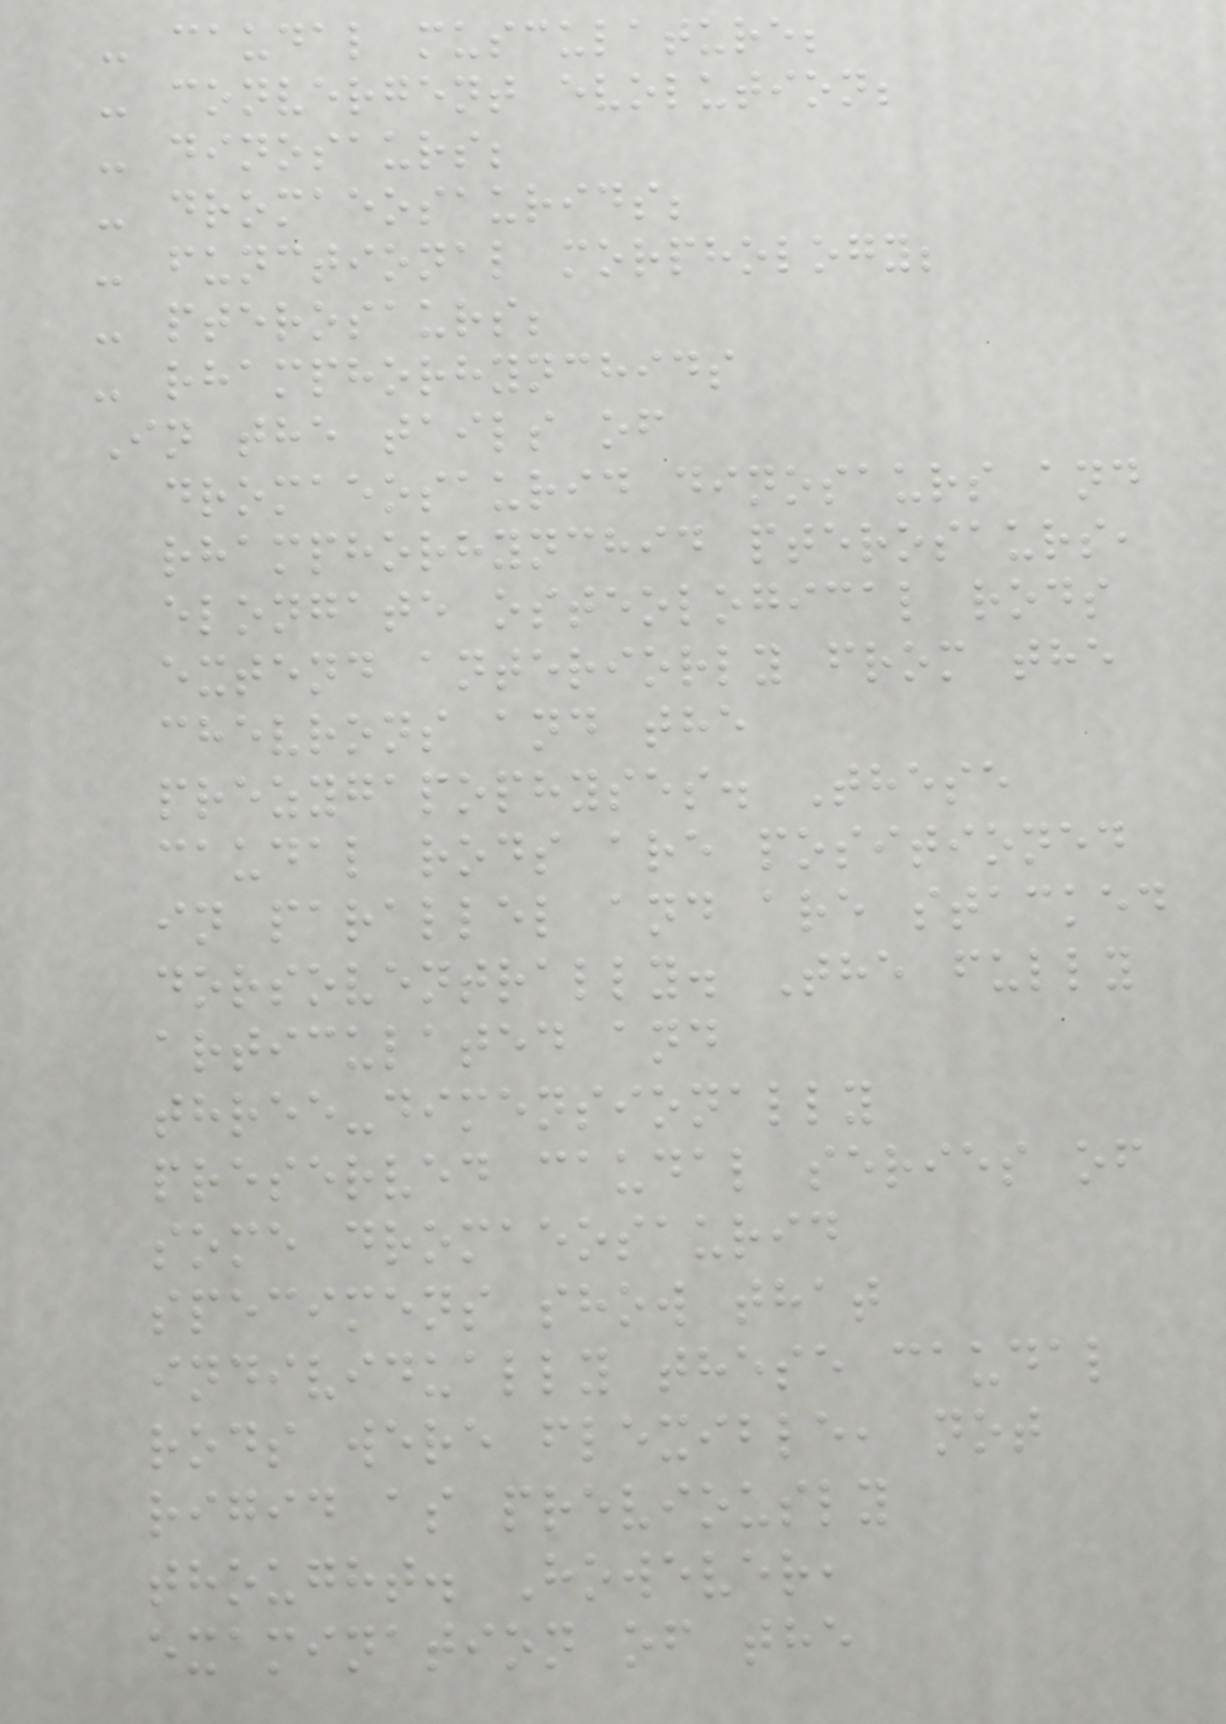- caudal musculature;
- convergent evolution;
- dinosaurs;
- dromaeosaurids;
- functional morphology;
- pterosaurs;
- rhamphorhynchids
In the tails of
dromaeosaurid dinosaurs and
rhamphorhynchid pterosaurs,
elongate osteological rods
extend anteriorly from the
chevrons and the
prezygapophyses. These
caudal rods are positioned
in parallel and are stacked
dorsoventrally. The fully
articulated and
three-dimensionally
preserved caudal series of
some dromaeosaurid
specimens show that
individually these caudal
rods were flexible, not
rigid as previously
thought. However,
examination of the
